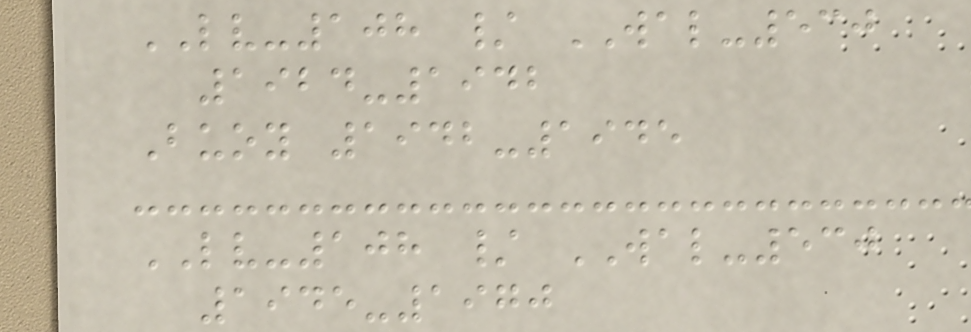LV-108 / WAL-530
1924-1942
Buoy 1942-1945
LV-108 / WAL-530
1945-1970
